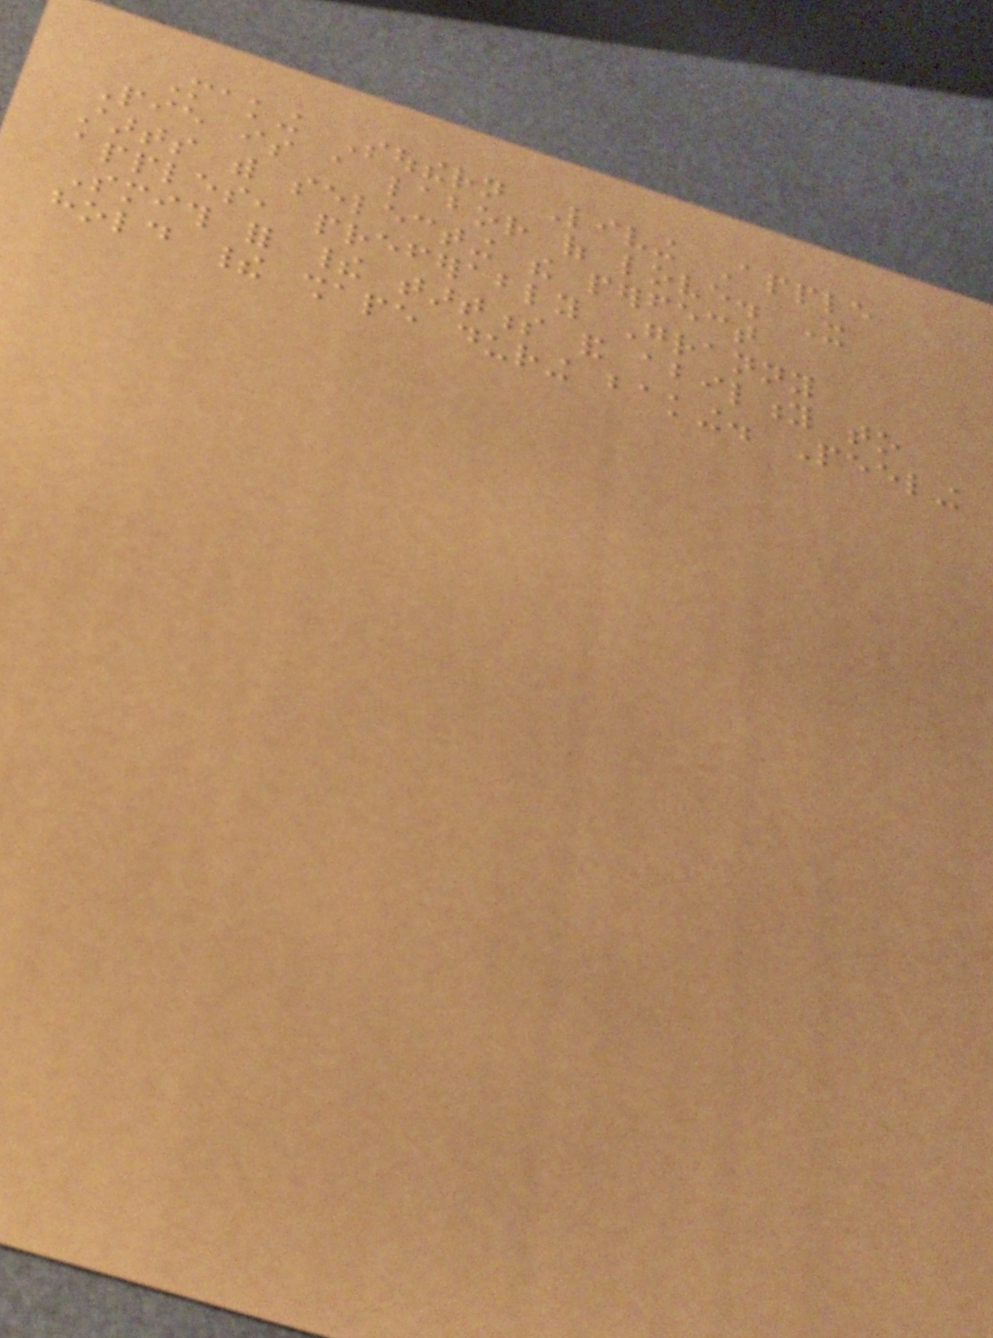Making Southern Living Apple
Pie is a labor of love. It
starts with selecting the perfect
apples, preferably Granny
Smith for their tartness and ability to
hold their shape during baking. Peeling
